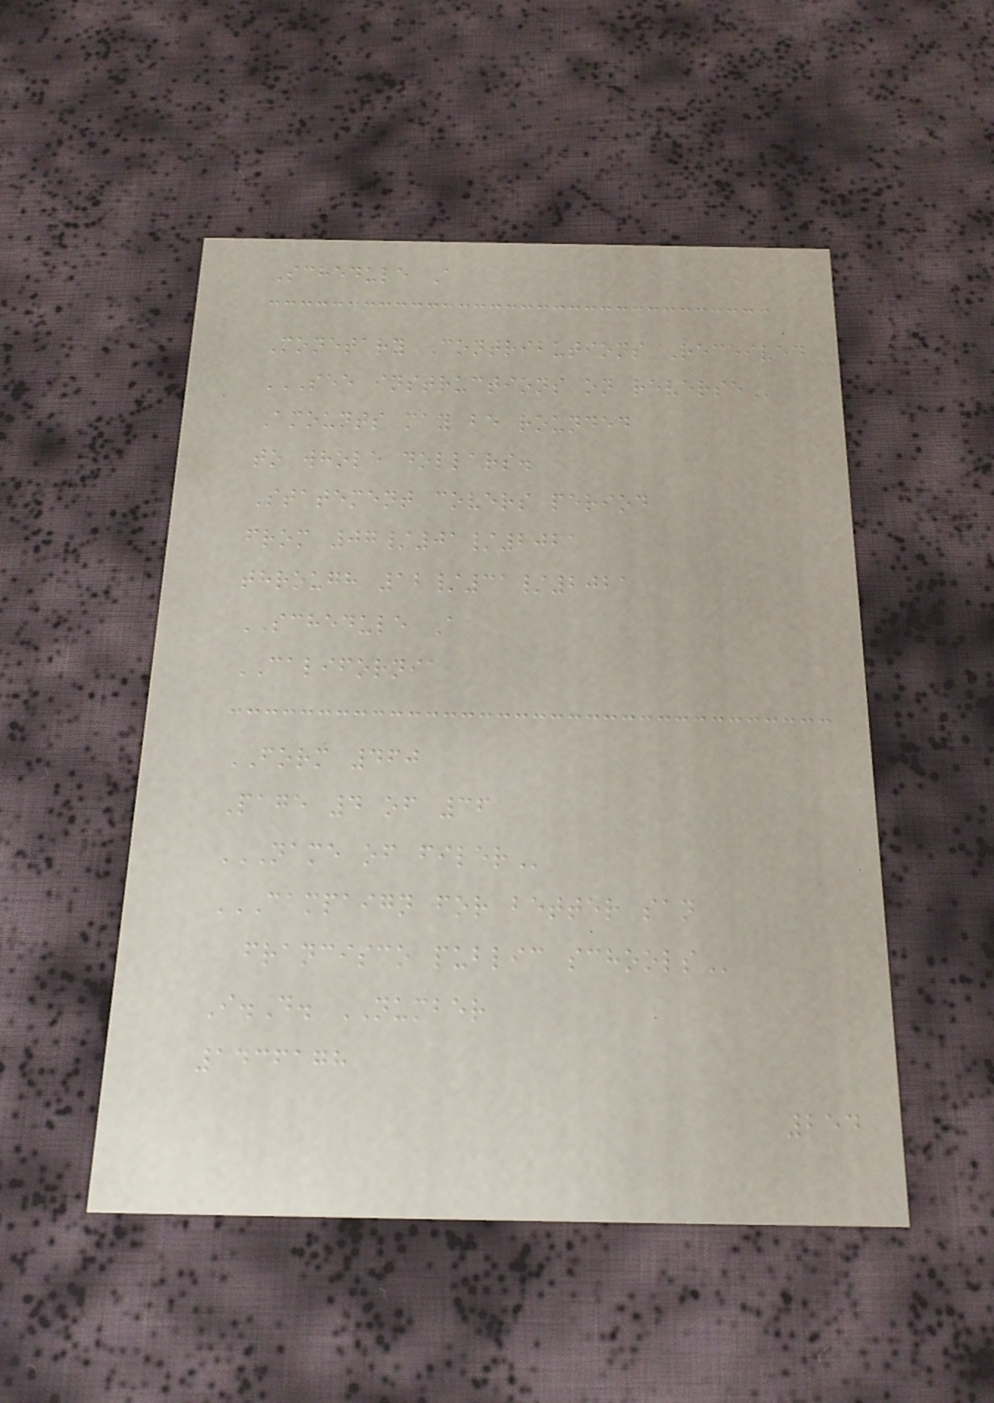Schedule A
Monetary Contributions Received
SEE INSTRUCTIONS ON REVERSE
Amounts may be rounded
to whole dollars.
Statement covers period
from 07/01/2021
through 12/31/2021
SCHEDULE A
CALIFORNIA
FORM 460
Page 4 of 36
NAME OF FILER
CAMPAIGN FOR BETTER SAN
FRANCISCO PUBLIC SCHOOLS
I.D. NUMBER
1436178
254
